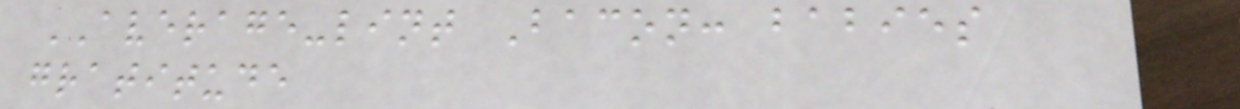AVERAGE-lint Bacon: babies
gratitude
